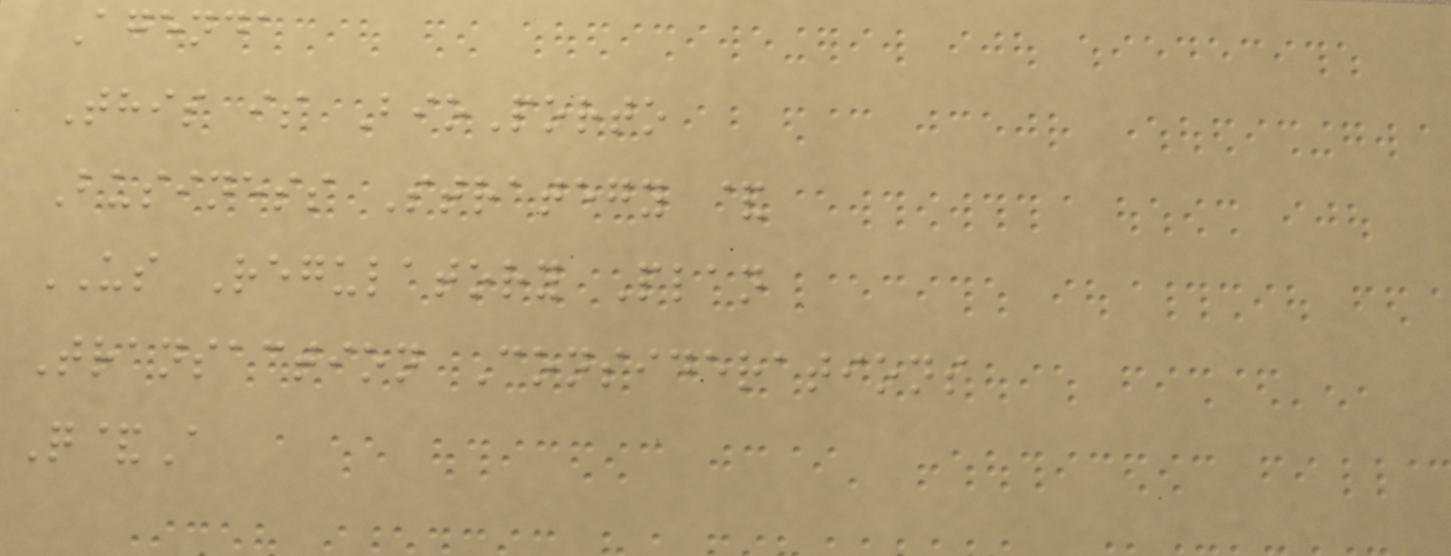Agenda
This is BioPorto
Business Strategy &
US Regulatory Plan
Transaction Considerations
Q&A
